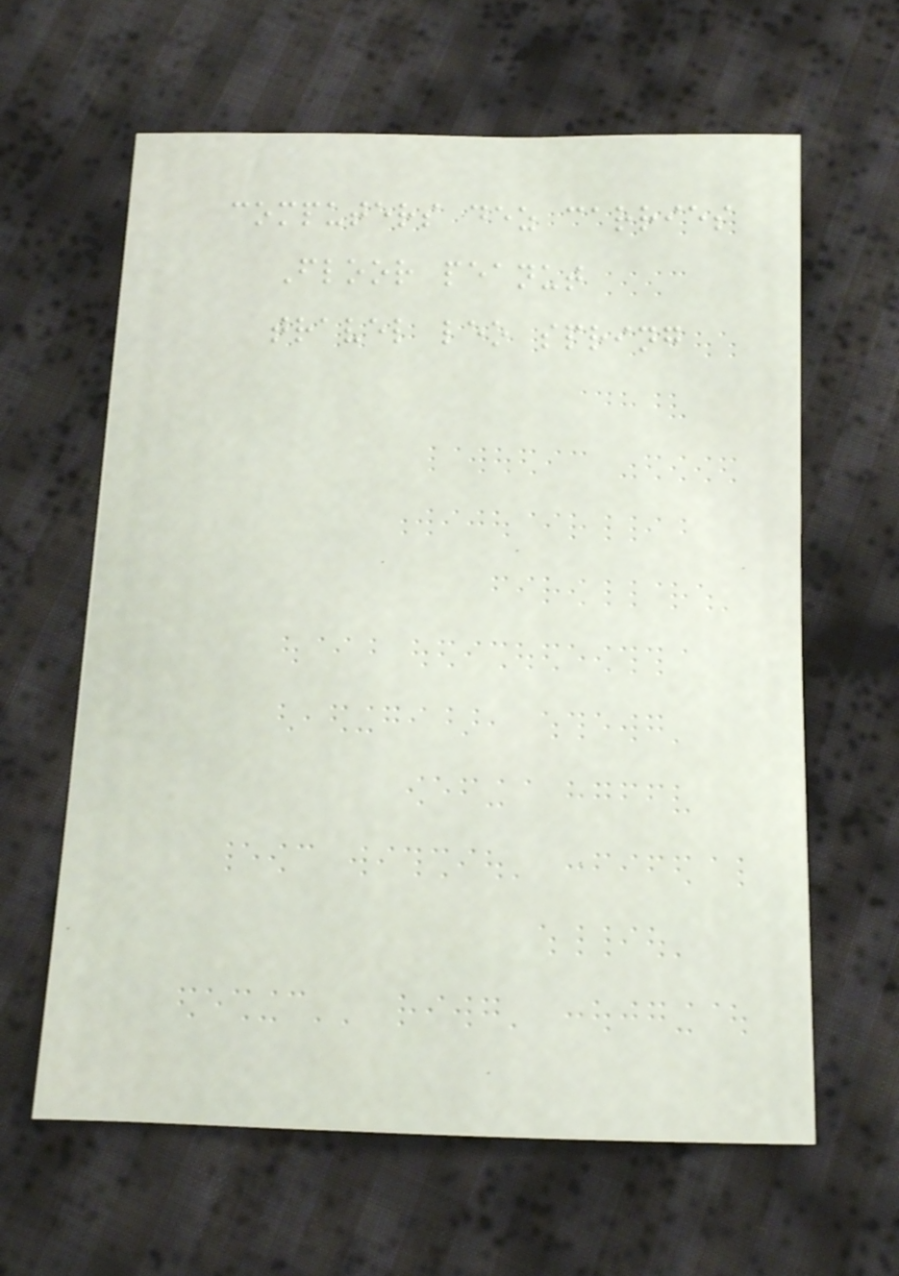computers dez carries
Floor peanut
travel leo spring
